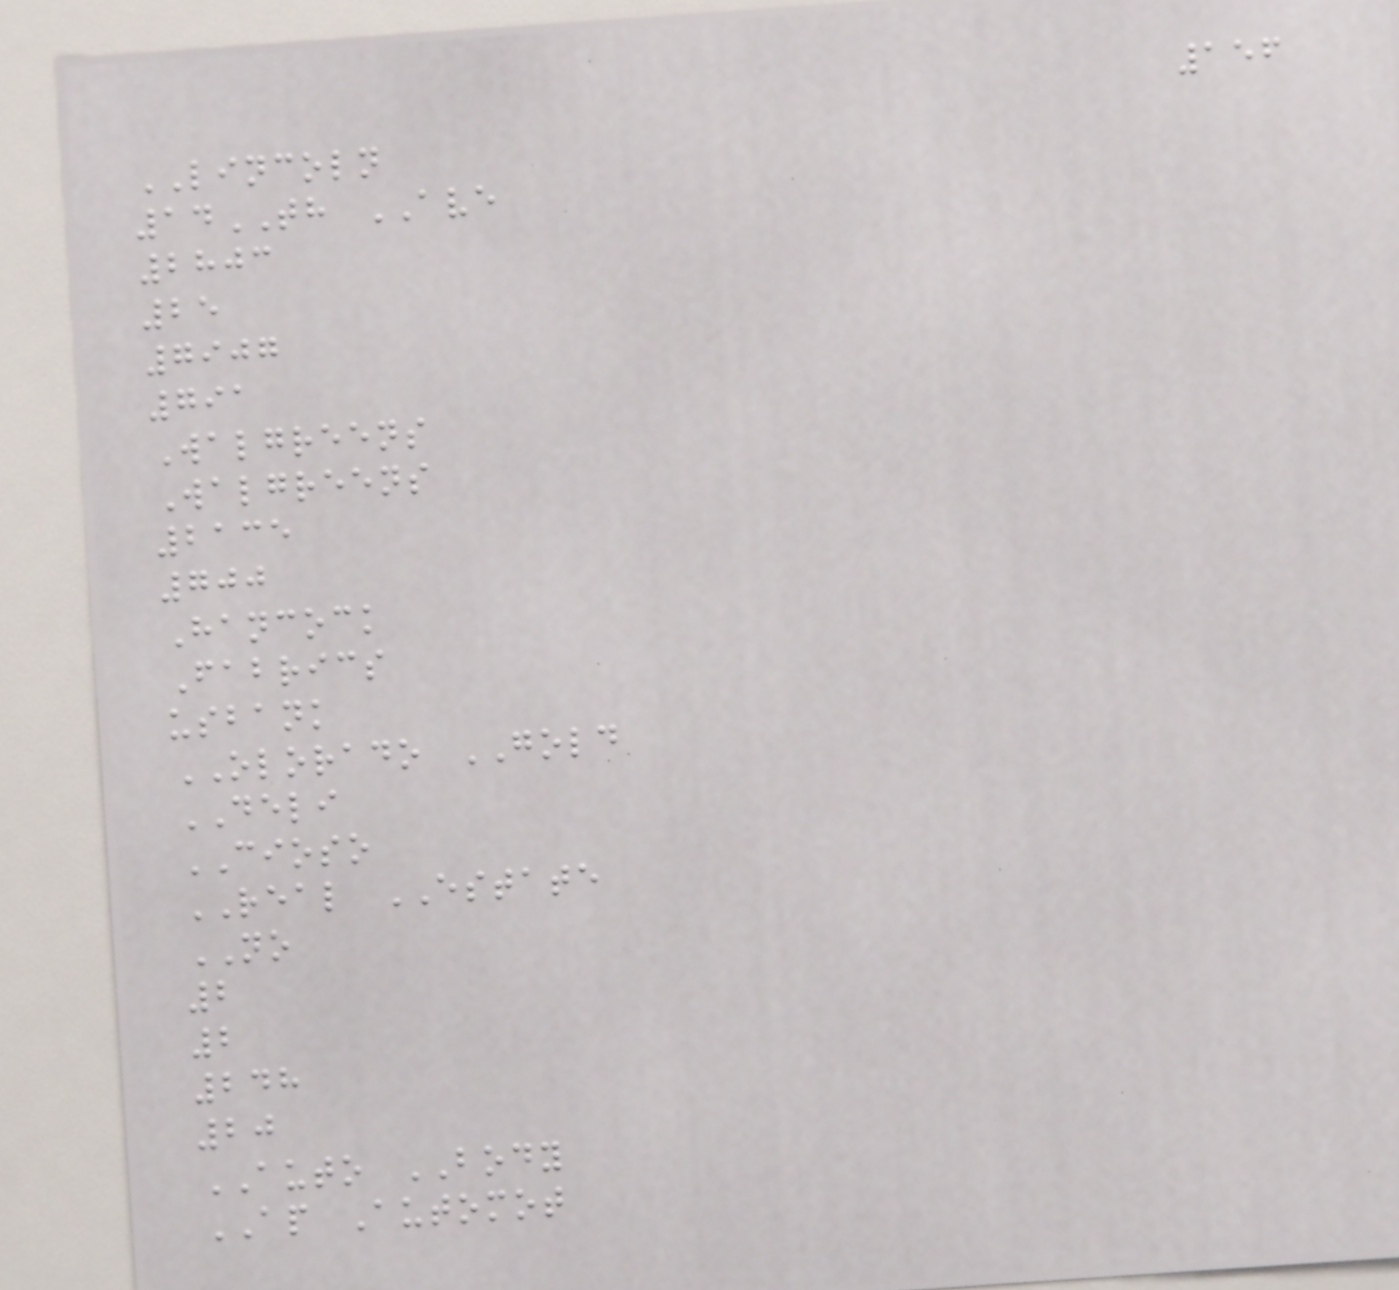156
LINCOLN
14TH AVE
2803
25
7907
791
Walgreens
Walgreens
2135
700
Hancock
Fabrics
usbank
OLORADO GOLD
DELI
CIOSO
REAL ESTATE
NO
2
2
248
20
AUTO BODY
AP Automot
